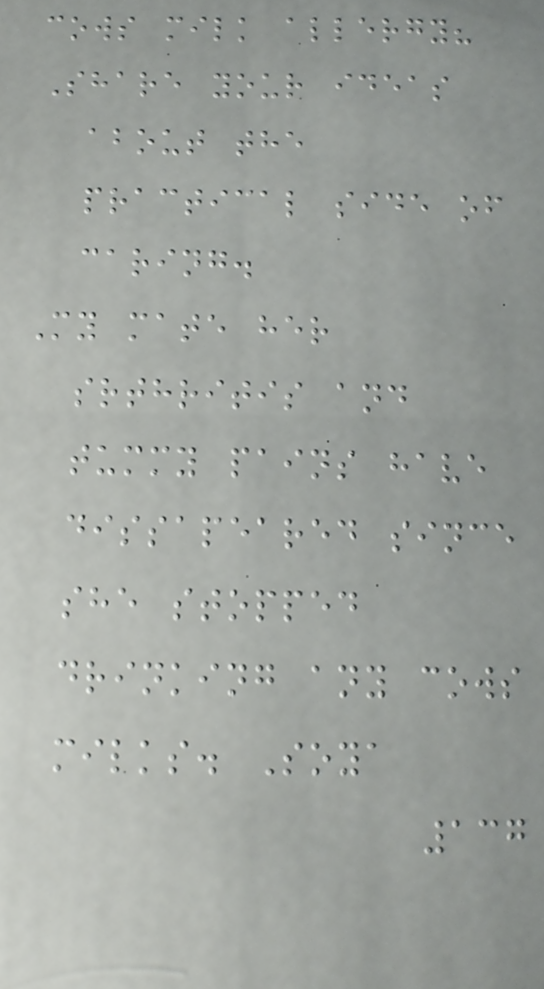cows milk allergy?
Share your ideas
about the
practical side of
caring.
My mate her
srthritis and
tummy pains have
dissapeared since
she stopped
drinking any cows
milks. Soya
137
